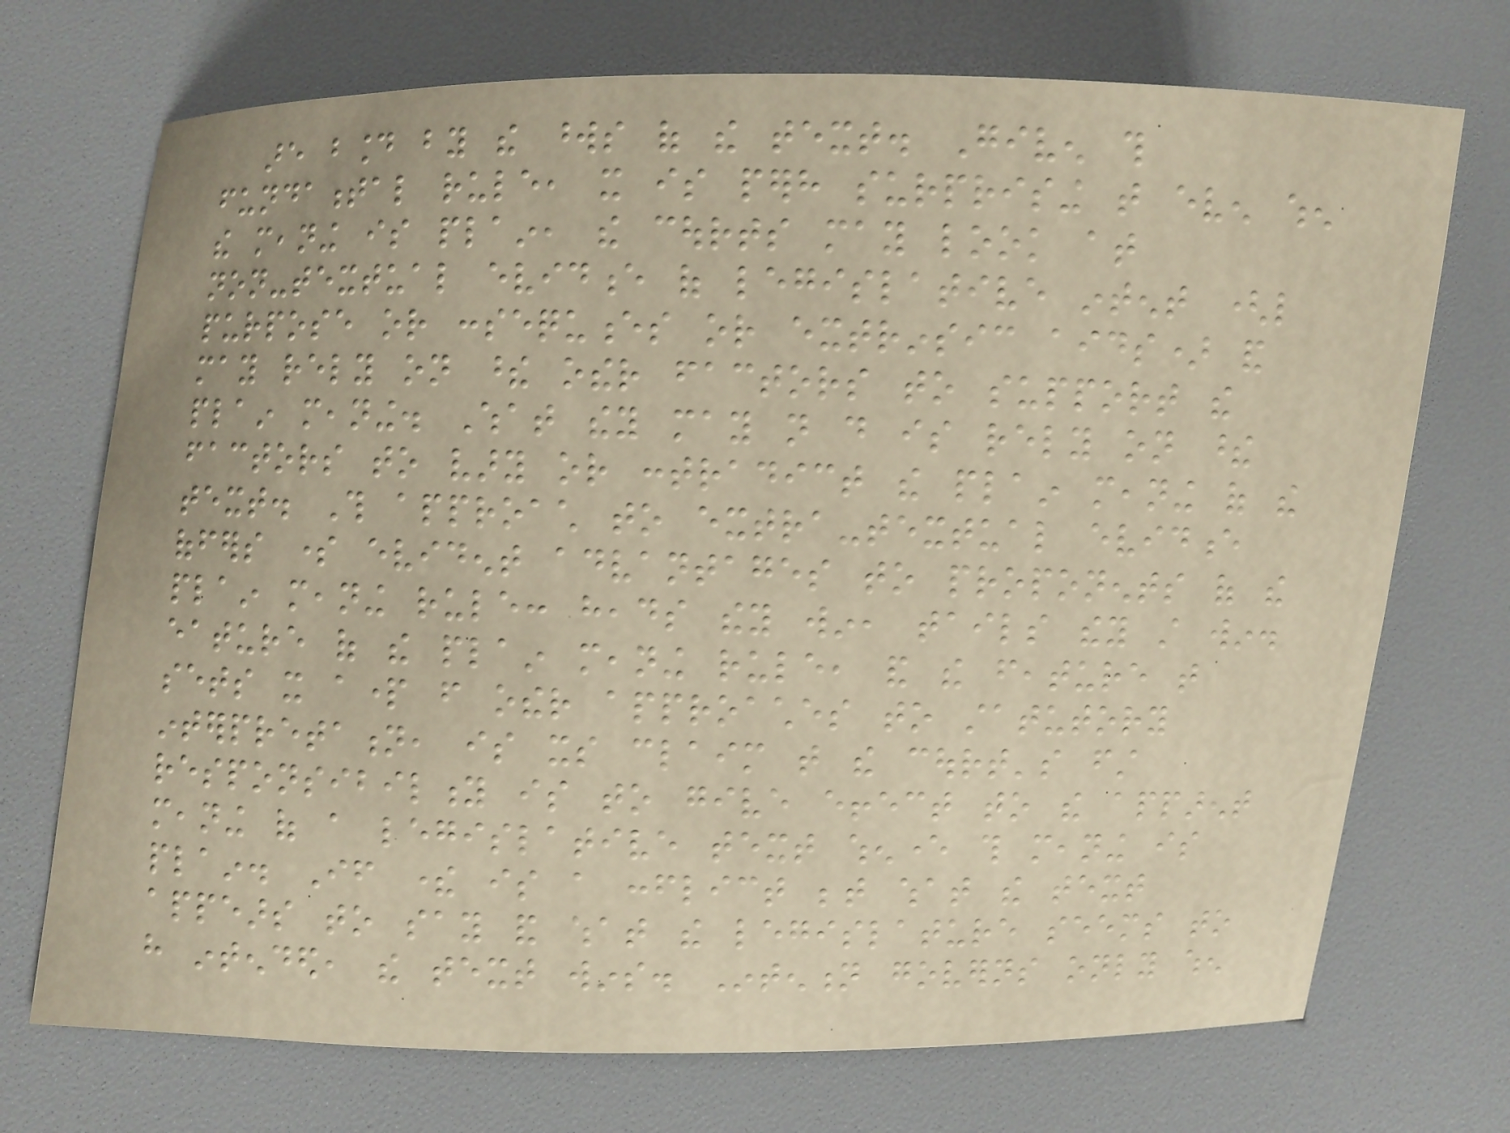are bound by the words of the text. Given this
fundamental rule, it is perhaps surprising that even when
the meaning is plain, the courts may look at
non-textual evidence of legislative intent (like
purpose or consequences or extrinsic aids) and
may rely on these other factors to support the
plain meaning. What they may not do is rely on these
factors to vary or contradict the plain meaning of the
text. This approach to extra-textual evidence
offers some evident advantages to proponents of the
plain meaning rule: heads they win, tails they still win.
eature of the plain meaning rule, and the feature that
sets it apart from other approaches to statutory
interpretation, is its claim that the court's first
responsibility is to give effect to the apparent
meaning of a legislative text whenever this meaning is
plain. If there is a conflict between what the text
appears to say and what the legislature seems to
have intended, the text wins. Intention governs only when
